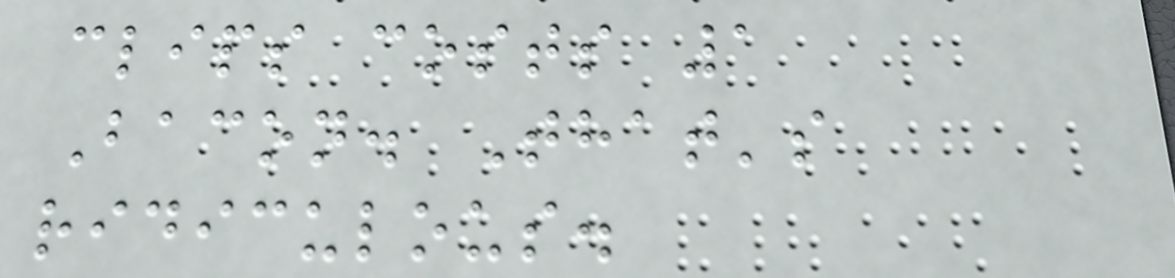clips costs 1
Bacon. That's
ridiculous.
